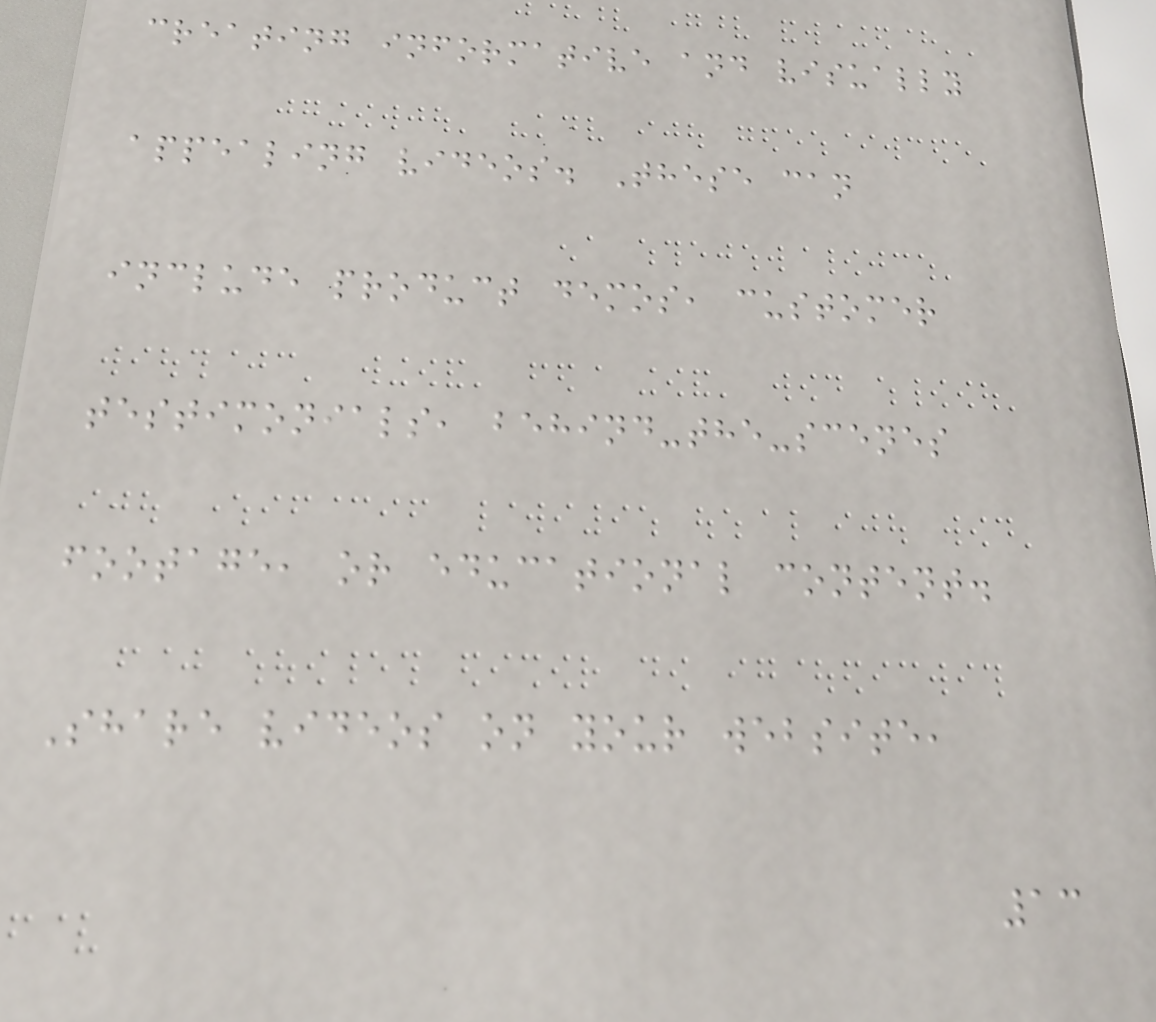creating informative and visually
appealing videos. These can
include product demos, customer
testimonials, behind-the-scenes
footage, or educational content.
Share videos on your website,
13
